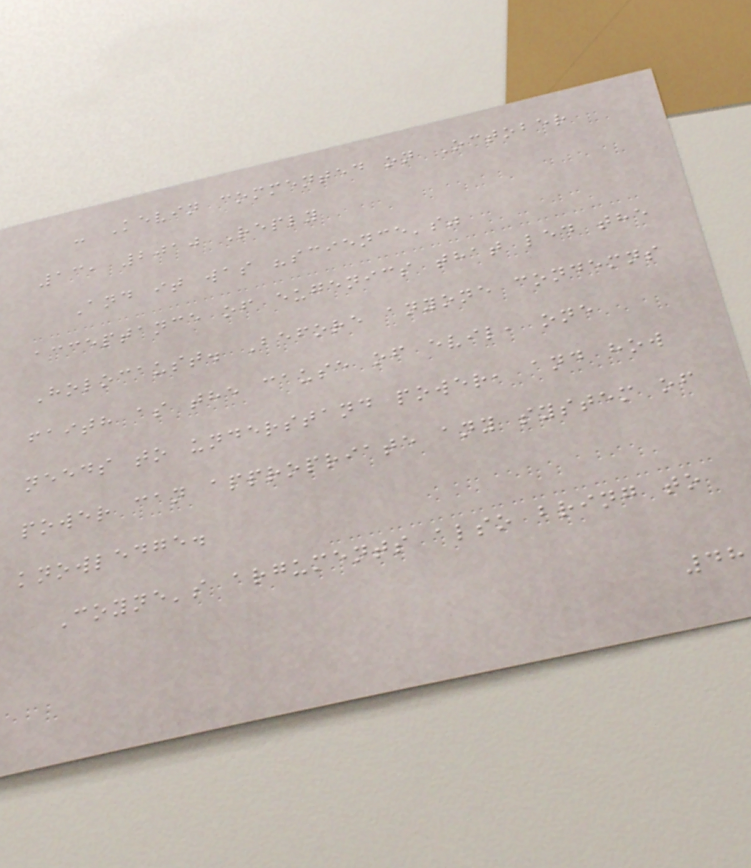- Kevin commented on October
13, 2010 Reply
And it was "science's"
acceptance of eugenics that led the
Holocaust. Before anyone condemns
faith as the cause of evil, one
needs to understand power, and how
power can appropriate any system of
knowledge.
Coyne's arguments also bring to
48
